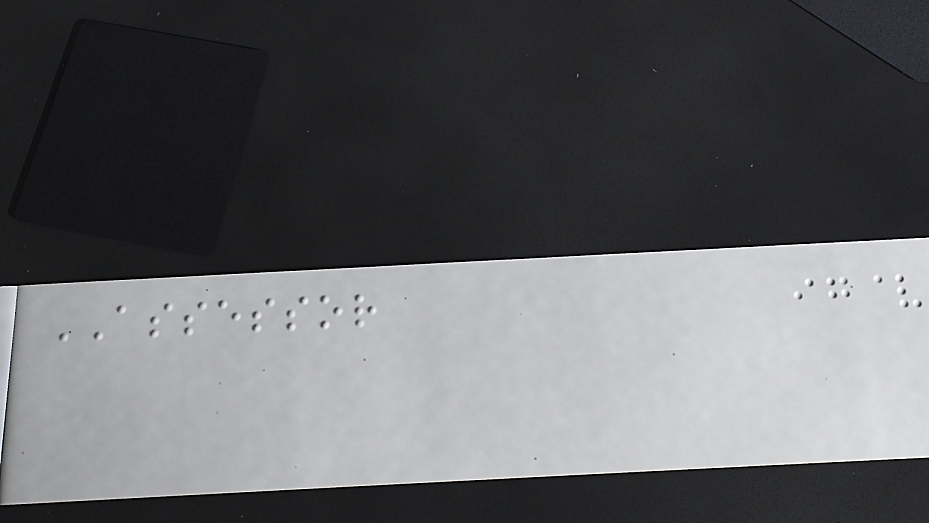ASSESSOR
